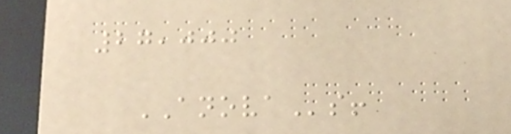27,000
ANOVAs!
